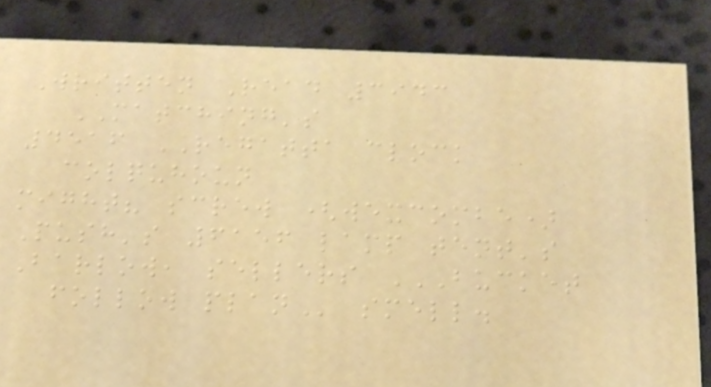Written Read 3943
MATCHING's
4516 REGATTA clock
colquhoun
might? screw (wexcombe)
Push's 6156 lamp tent's
Barlow, sellers BUCKET
FOLLOW PLAN smell.
